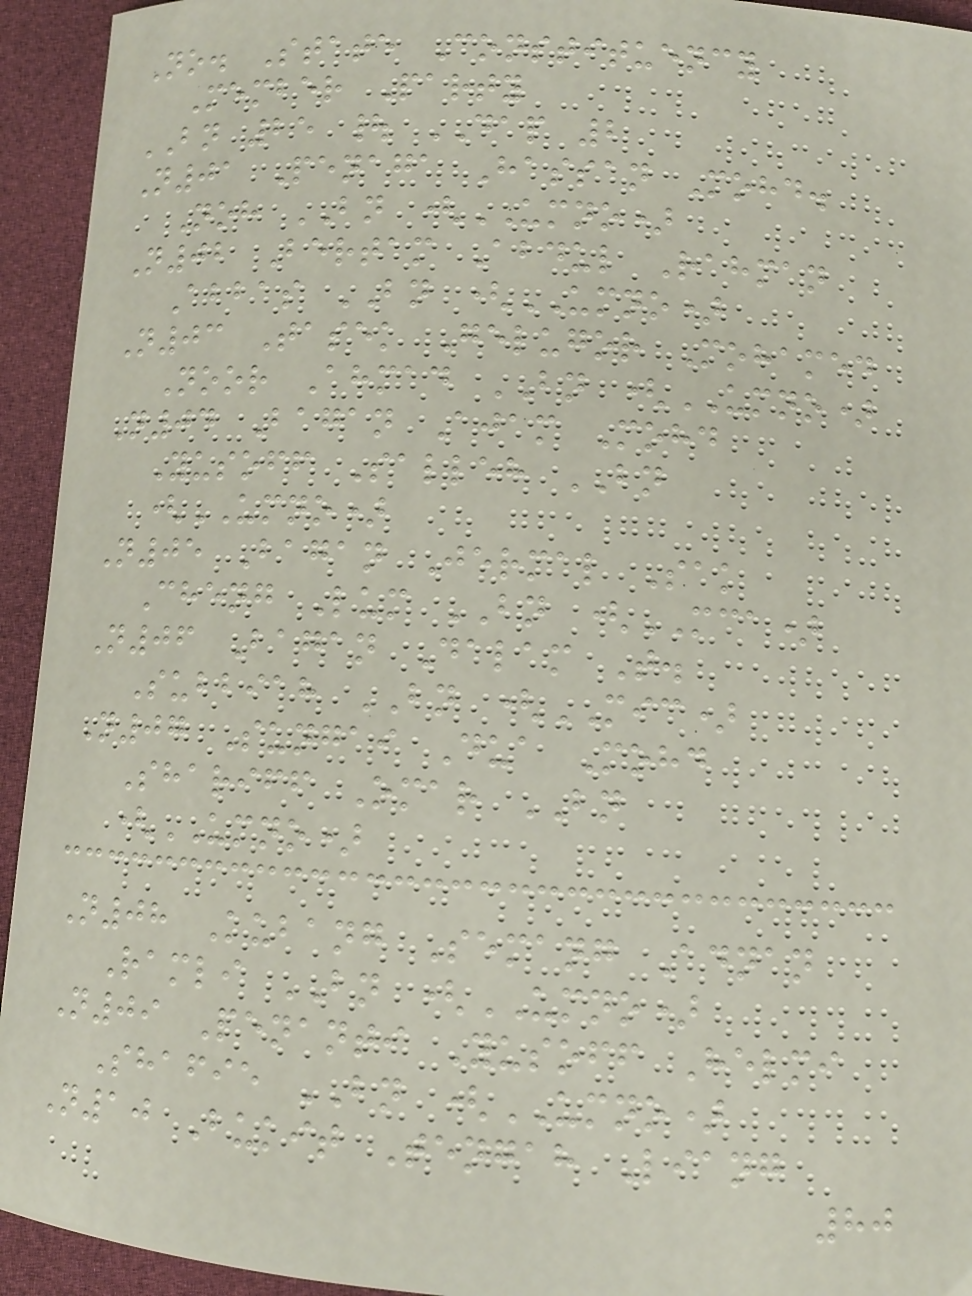No. State Constituency
Member Party
BN 25 | DAP 2
N01 Penaga Hassan Mohd.
Noh BN (UMNO)
N02 Bertam Abdul Rahman
Abbas BN (UMNO)
N03 Tasek Gelugor Mohamed
Noor Ahmad BN (UMNO)
N04 Bagan Ajam Mohd
Yusoff Salleh BN
(UMNO)
N05 Bagan Jermal Sak
Cheng Lum BN (MCA)
N06 Bagan Dalam T.
Subbiah BN (MIC)
N07 Sungai Dua Mohd
Shariff Omar BN
(UMNO)
N08 Kubang Semang Adnan
Ramli BN (UMNO)
N09 Penanti Yusoff Helmi
Shafie BN (UMNO)
N10 Bukit Tengah Liang
80
